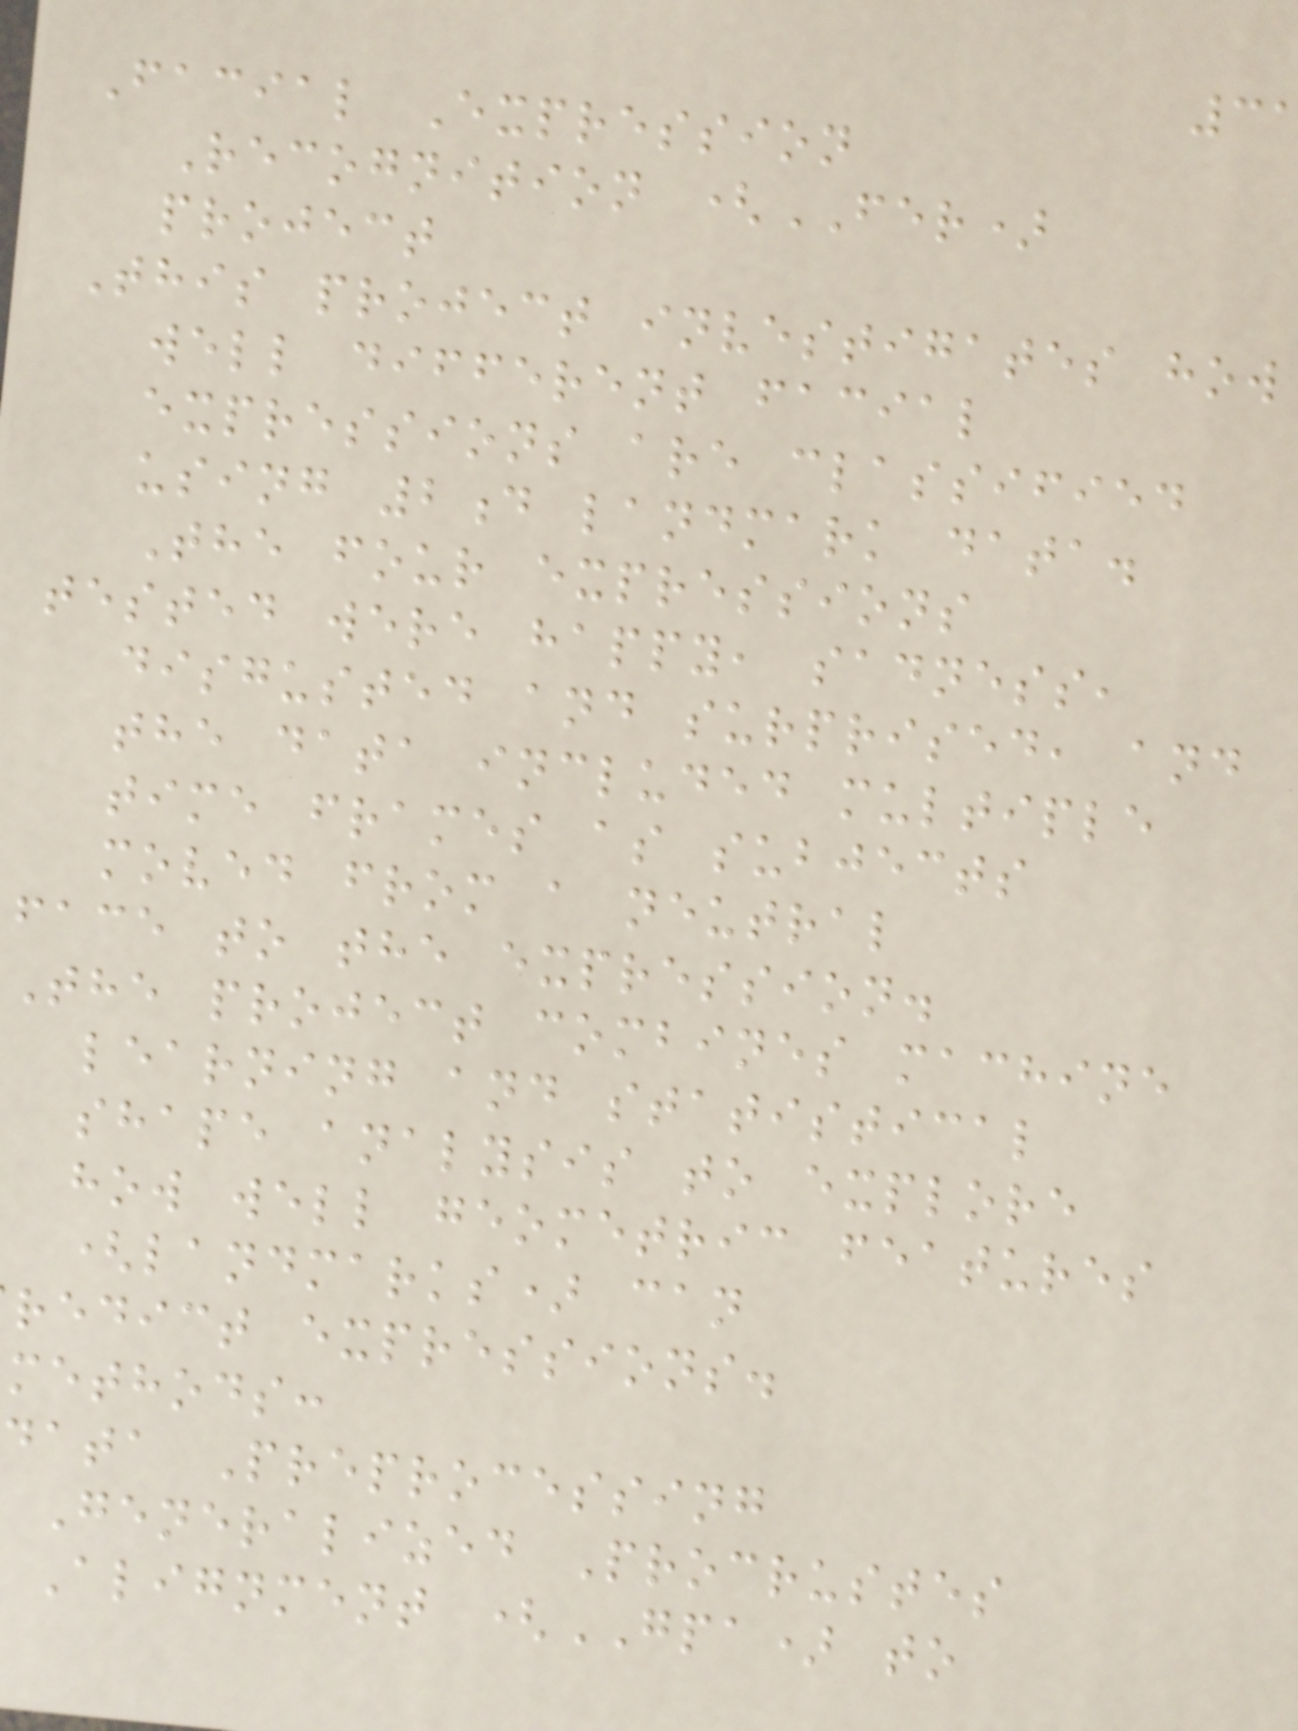Facial Expression
Recognition (FER)
project
This project investigates how
well different facial
expressions are classified
using 2d landmark data.
The four expressions
tested were happy, sadness,
disgusted and surprised, and
the data included multiple
time frames as subjects
moved from a neutral
face to the expression.
The project combines machine
learning and statistical
shape analysis to explore
how well geometric features
(landmarks) can
redict expressions.
methods:
data Preprocessing
Generalized Procrustes
Alignment (GPA) to
